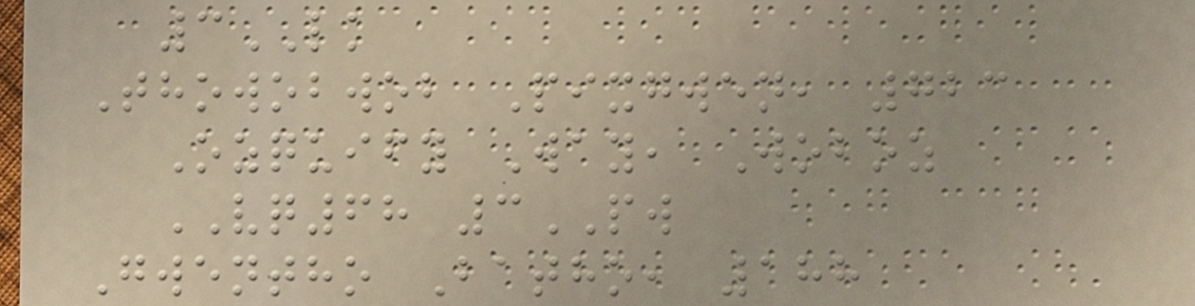3LK
Thowobwob Pixgwen, 723
Ozquify Way, Woboz
VQ68 3PW
Gwentho Batho, 188
